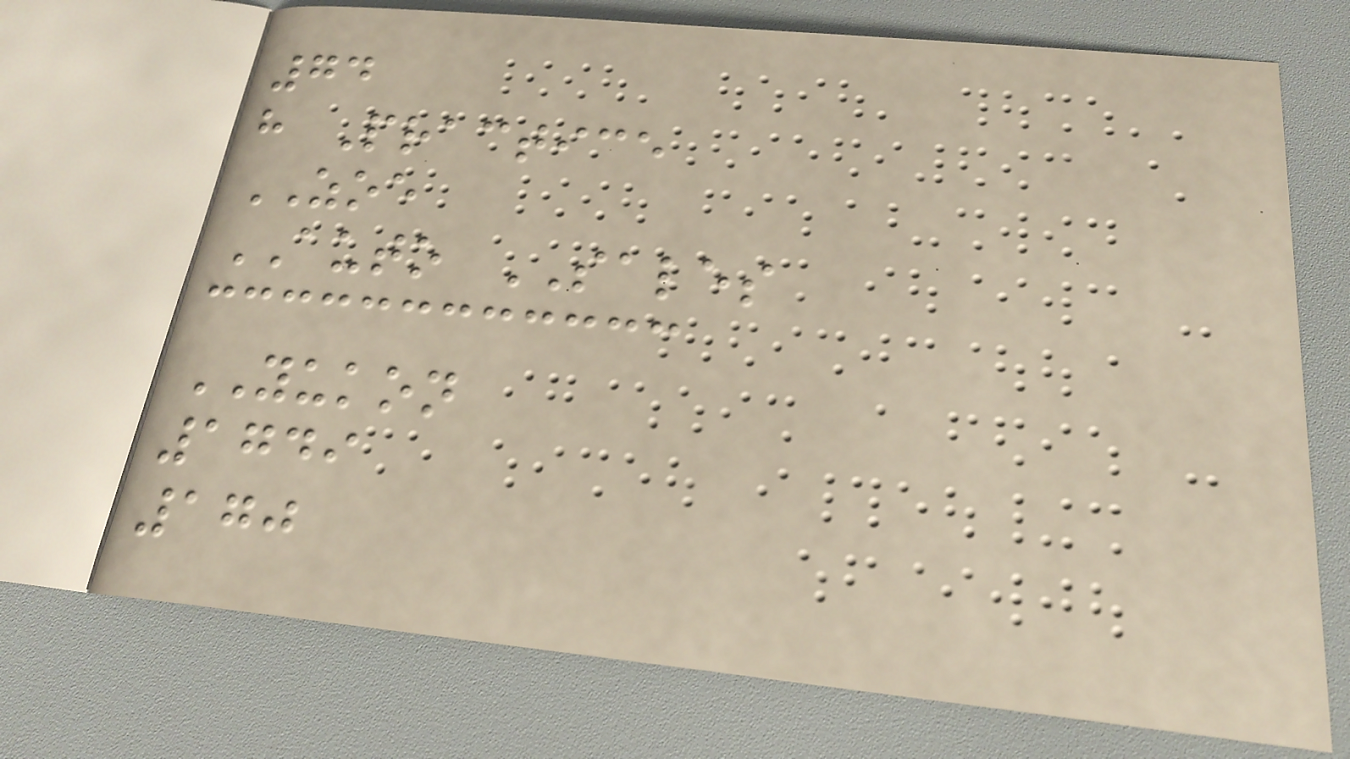74
h Practice
ZOE
AUTO SALES
YUKON
1749
170
